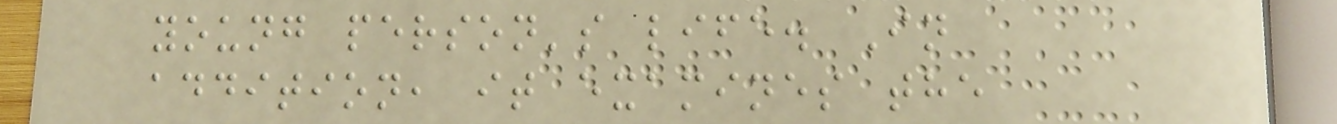young person's life. In
addition, it examines the
